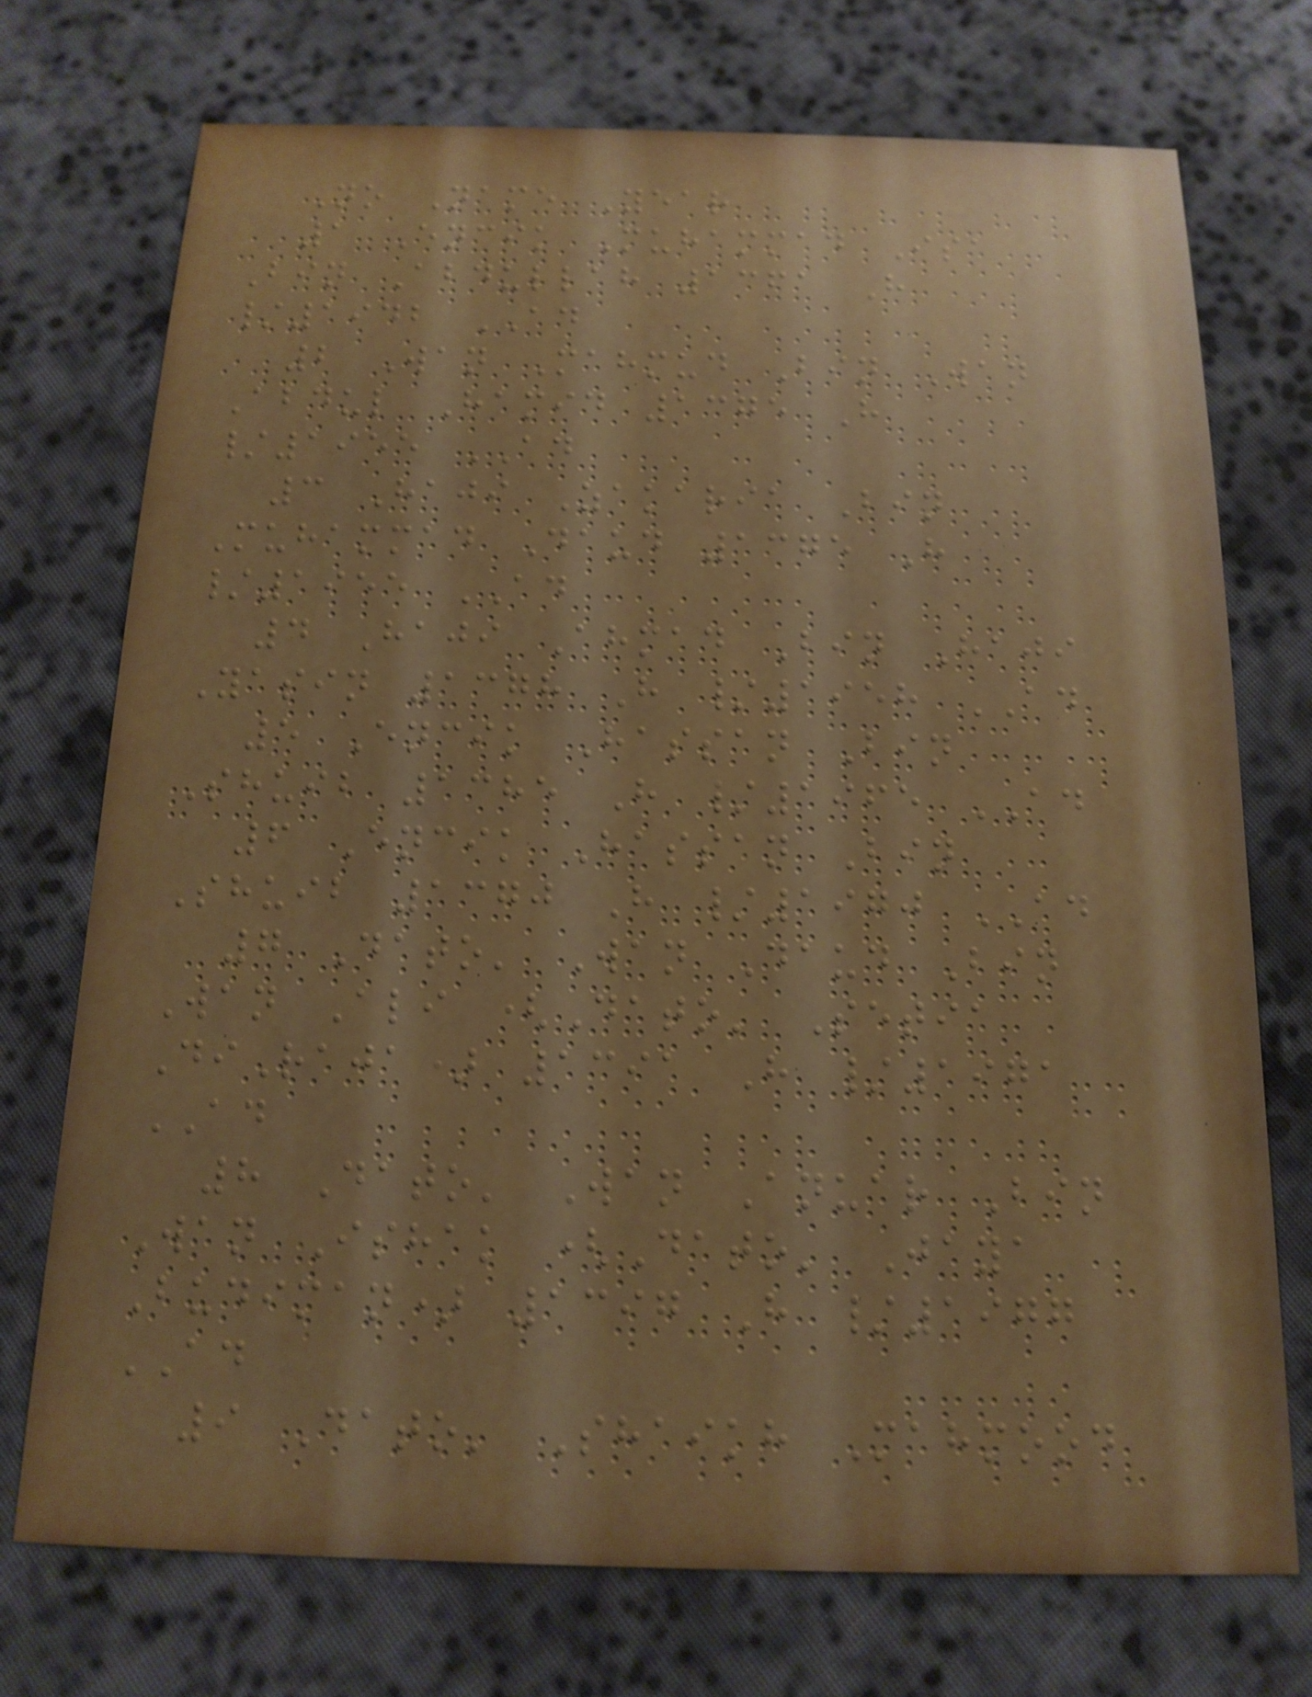No Name Year
1 Encik Muhammad Isa
Bin Abdullah 1361 H
/1942 AD
2 Wan Mahmud Bin Wan
Abdul Hamid 1375 H
/1955 AD
3 Haji Zakaria Bin
Muhammad Daud 1375 H
/1955 AD
4 Haji Ahmad Bin Haji
Yasin 1378 H /1958 AD
5 Encik Hassan Bin
Shuib 1385 H /1965 AD
6 Encik Hassan Bin
Shuib 1370 H /1970 AD
7 Dato' Wan Daud Bin
Wan Ali (Dato' Setia
DiRaja) 1391 H /1971
AD
8 Dato' Wan Anuar Bin
Wan Ishak (Dato' Jaya
Budiman) 1397 H /1977
AD
9 Dato' Shaikh Mahmood
